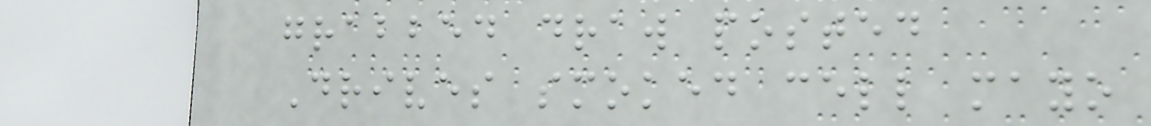grabbed draw posted
Drives smoked cell mayo
